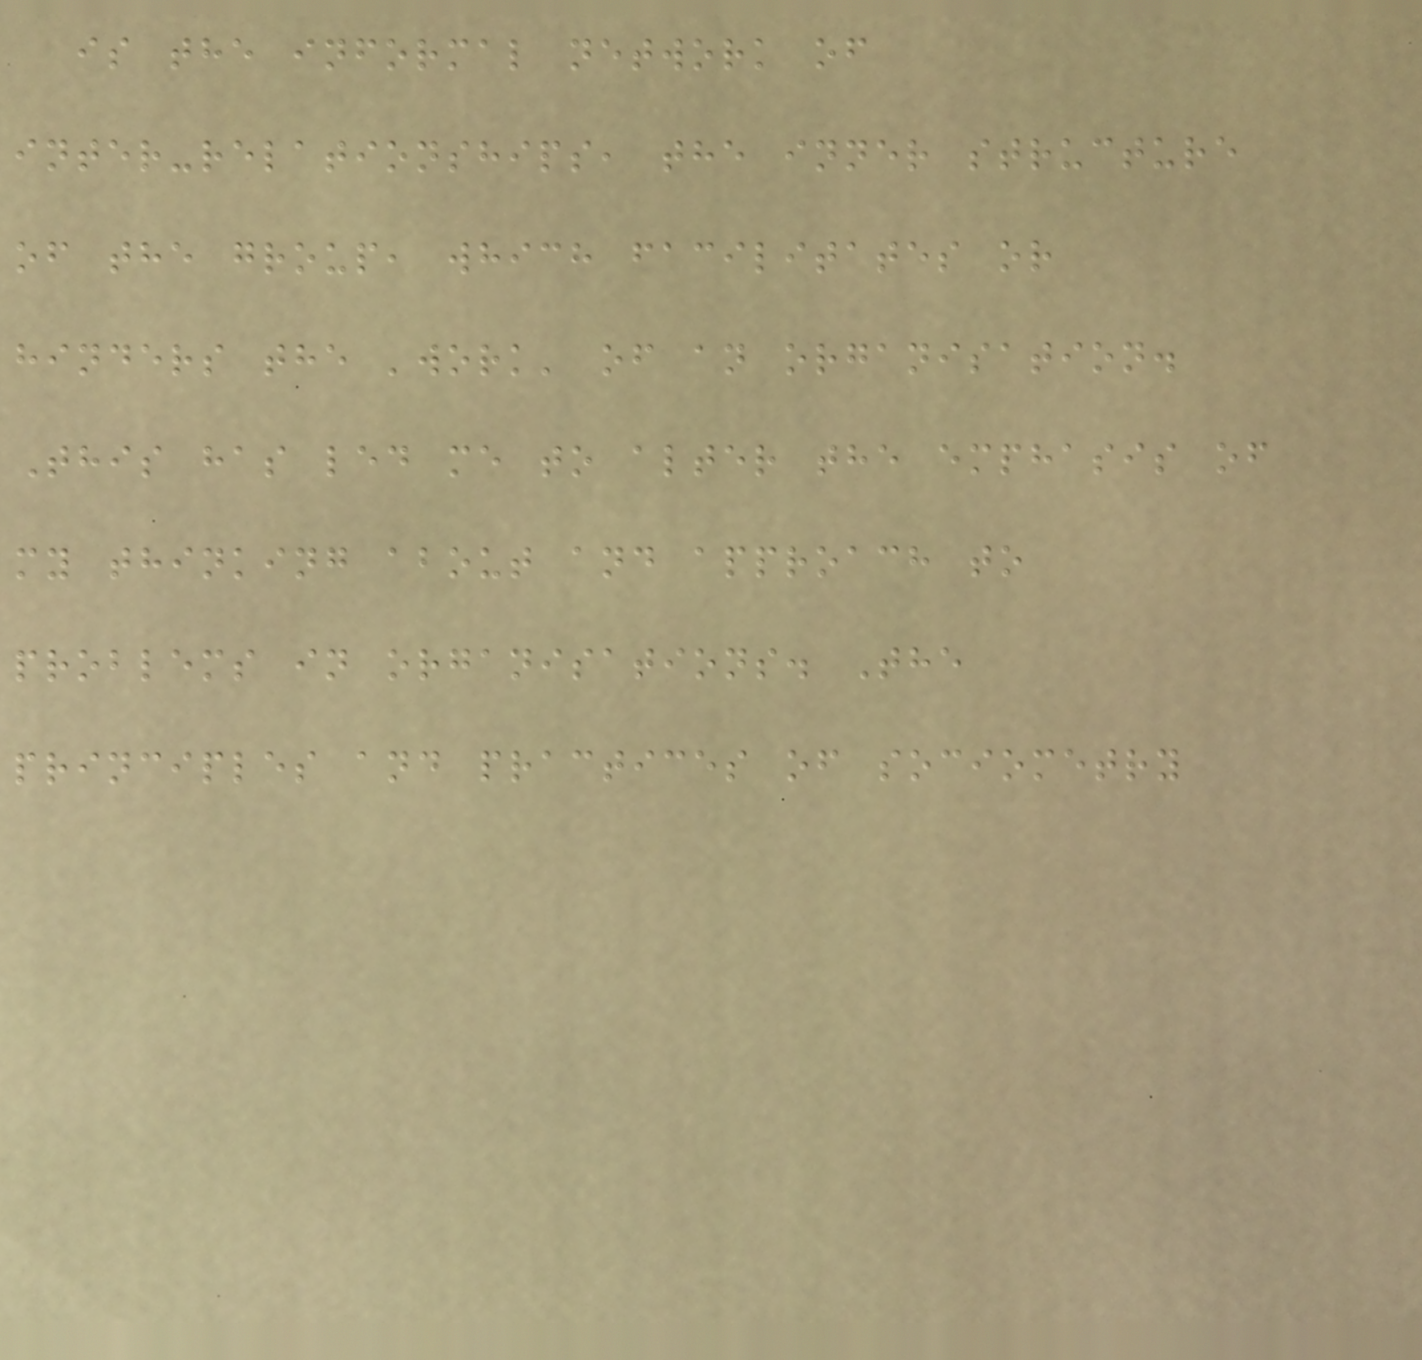is the informal network of
inter-relationships, the inner structure
of the group, which facilitates or
hinders the 'work' of an organisation.
This has led me to alter the emphasis of
my thinking about and approach to
problems in organisations. The
principles and practices of sociometry
